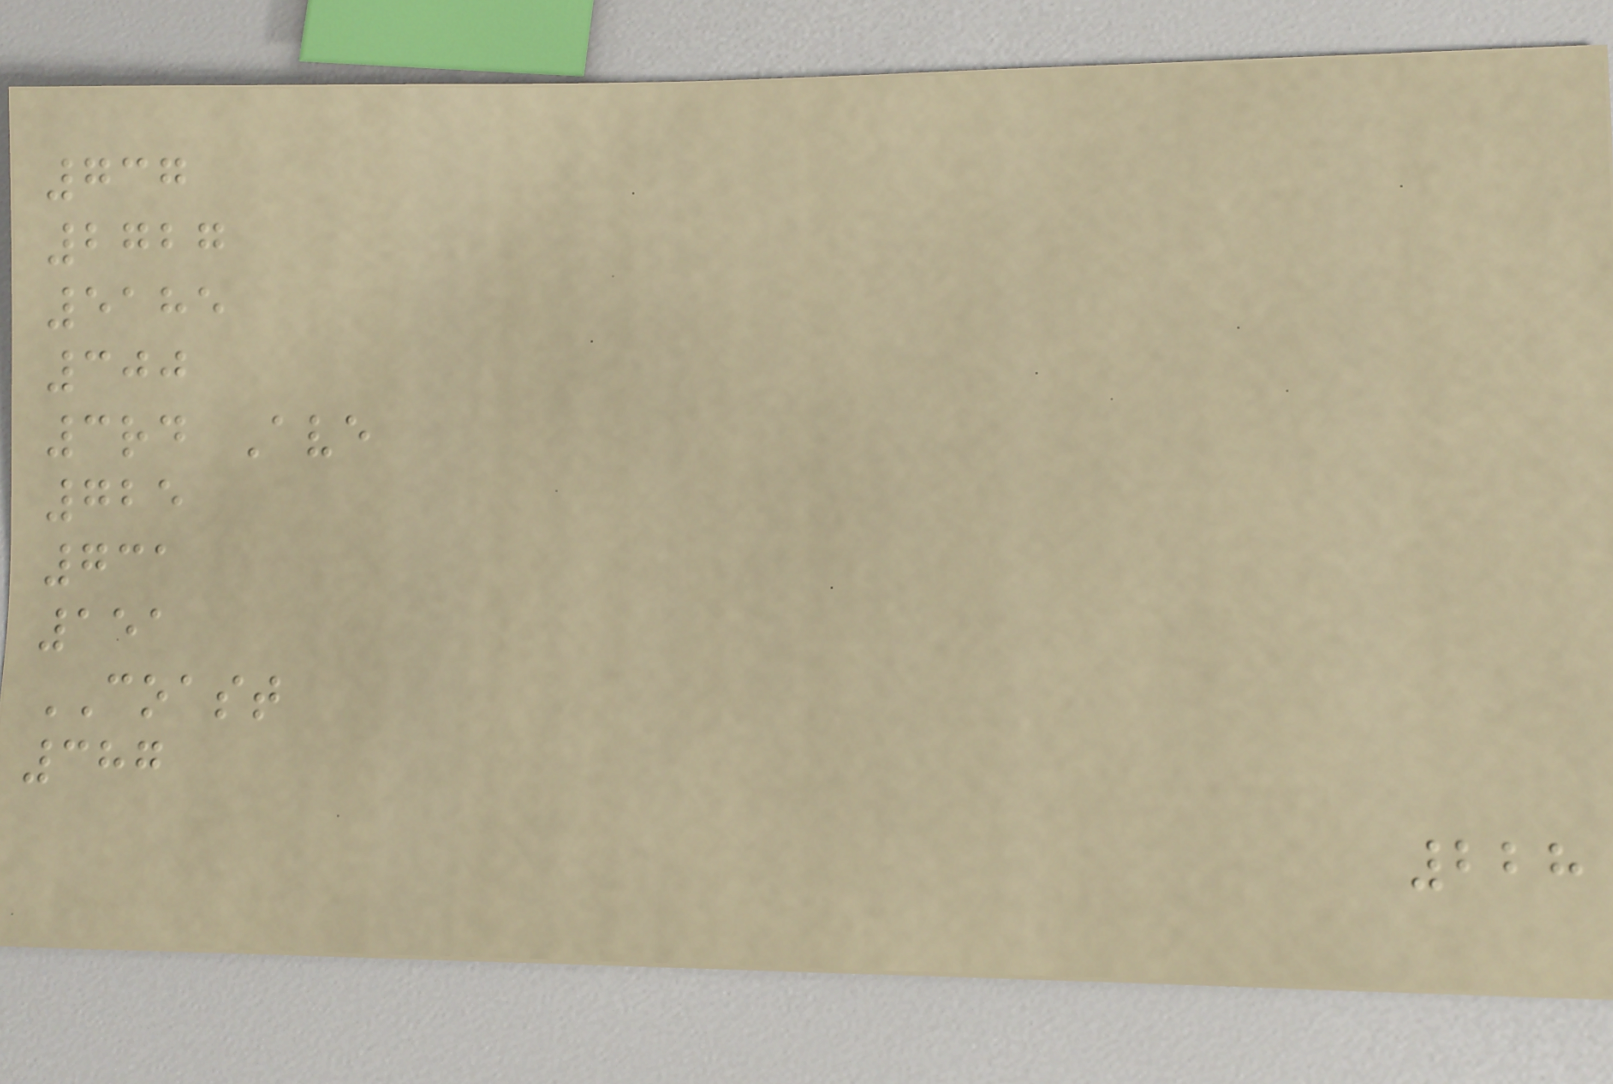737
2727
5185
300
3rd Ave
725
731
151
COAST
387
228
